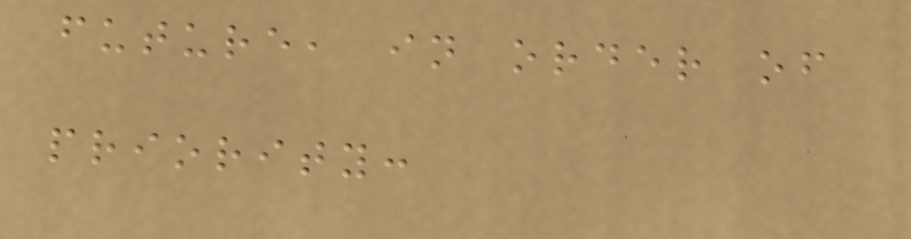future, in order of
priority:
